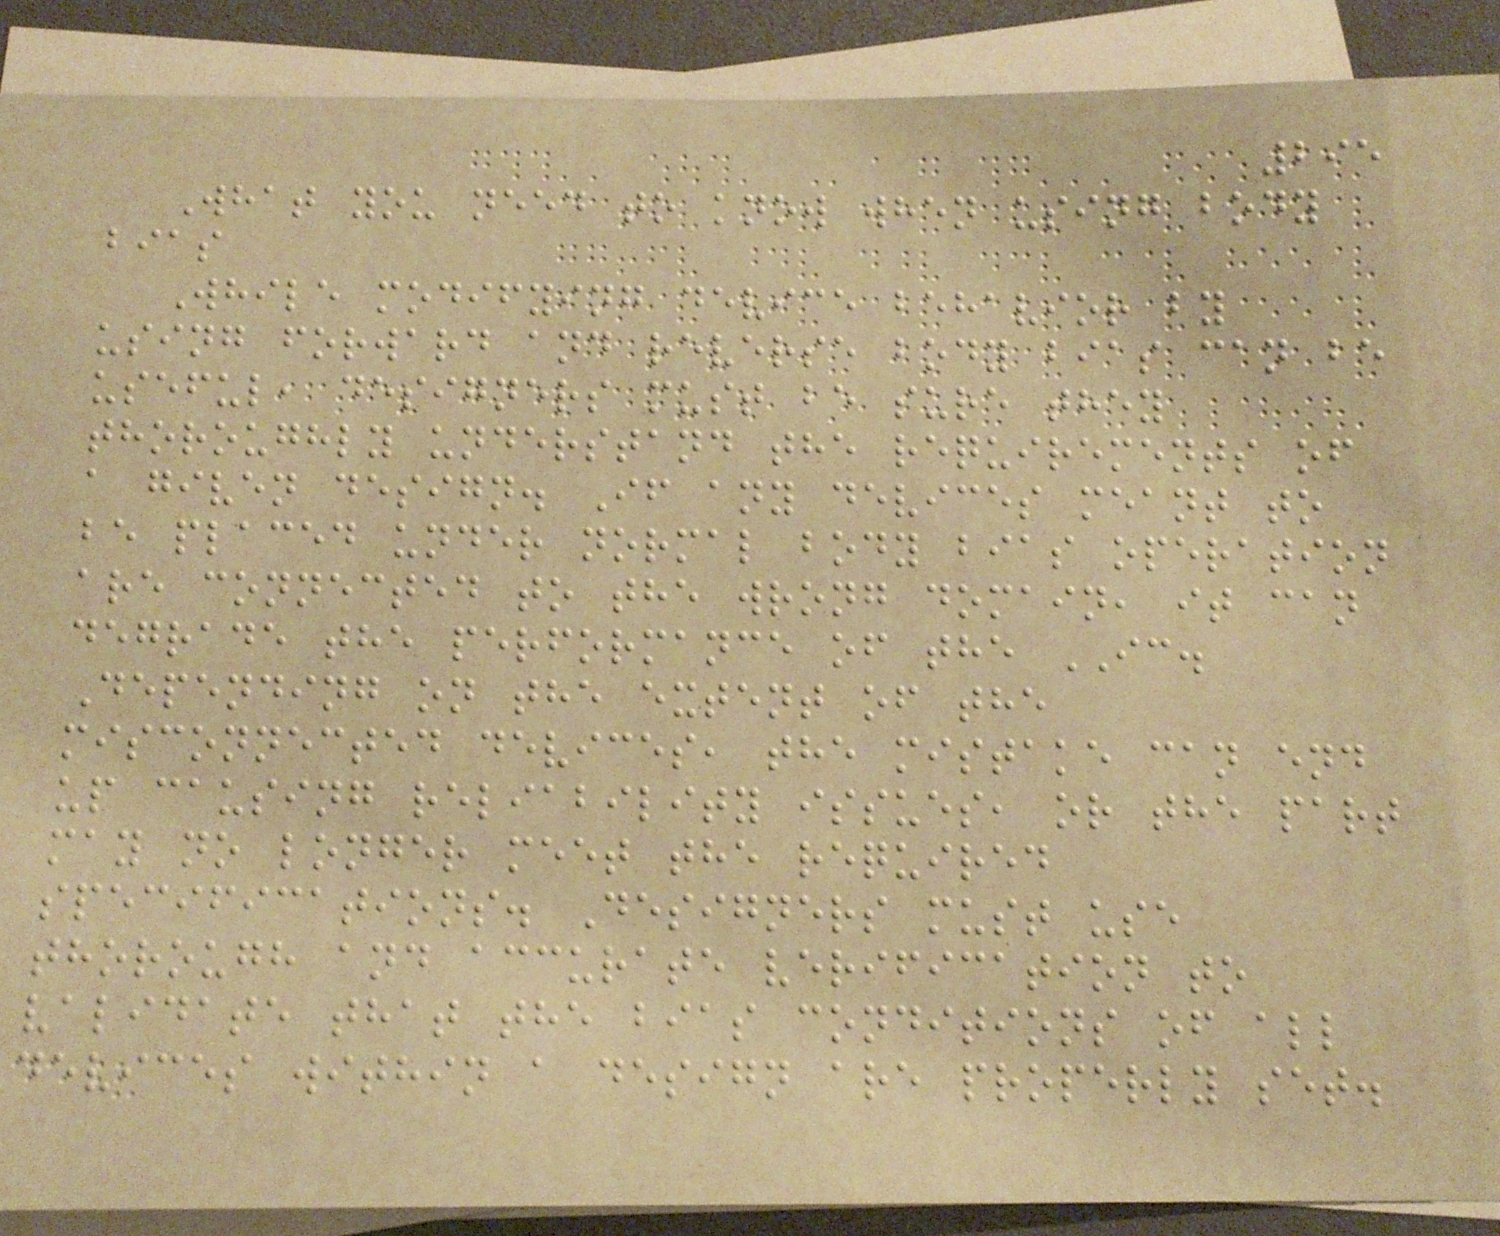295
What you need to know when using body
bias
While modifying device behavior by
using forward and reverse body bias can be
useful, designers must be sure they
thoroughly understand the requirements of
a given design. If any devices meant to
be placed under normal body bias operation
are connected to the wrong domain, it can
degrade the performance of the IC.
Depending on the extent of the
misconnected devices, the mistake can end
up causing reliability issues, or the part
may no longer meet the required
specifications. Designers must use
thorough and accurate verification to
validate that the bias conditions of all
devices within a design are properly set.
